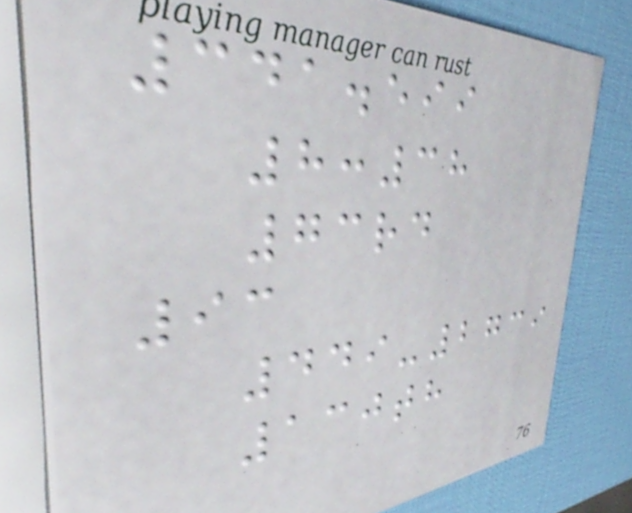341.599
8:38
73rd
93
449-2739
130th
